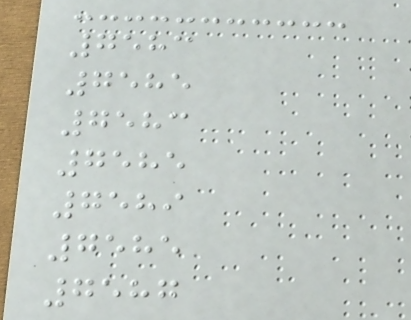7583
7585
7583
7585
7589
7585
7587
